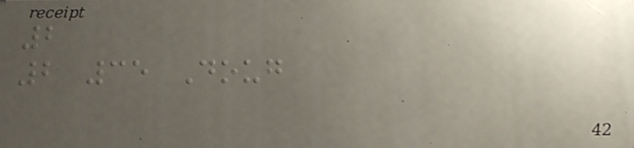2
2 35 Doug
